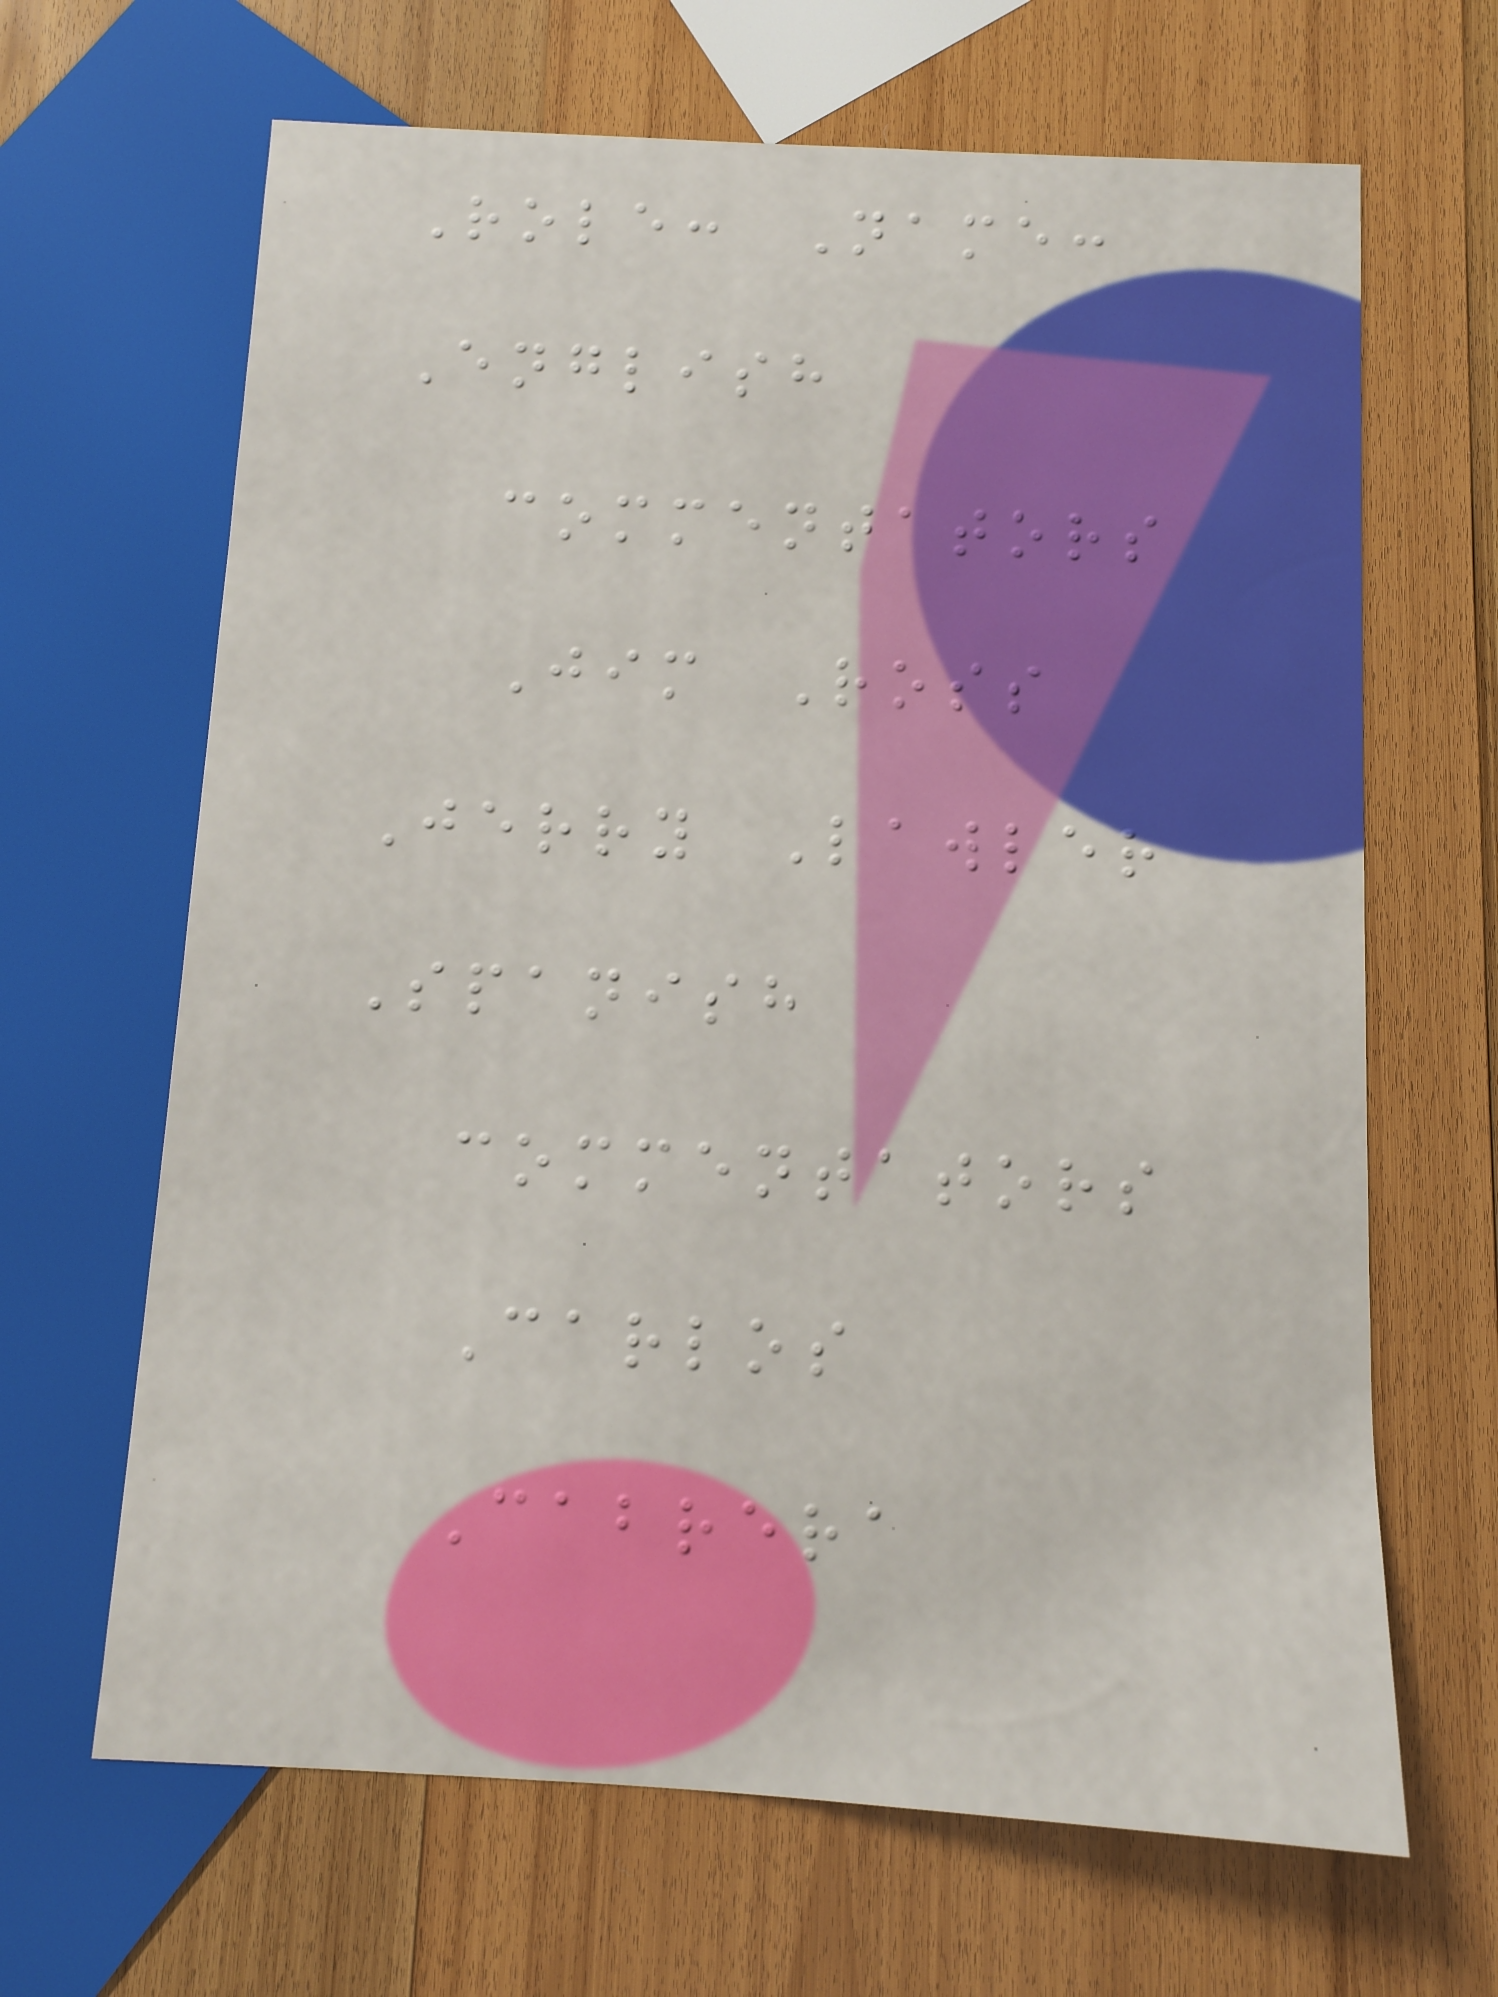Role: Name:
English
commentators
Jim Ross
Jerry Lawler
Spanish
commentators
Carlos
Cabrera
